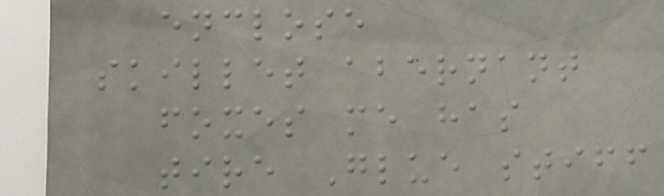enclose
skillet abernant
foxes me has
tire Glue stiff
